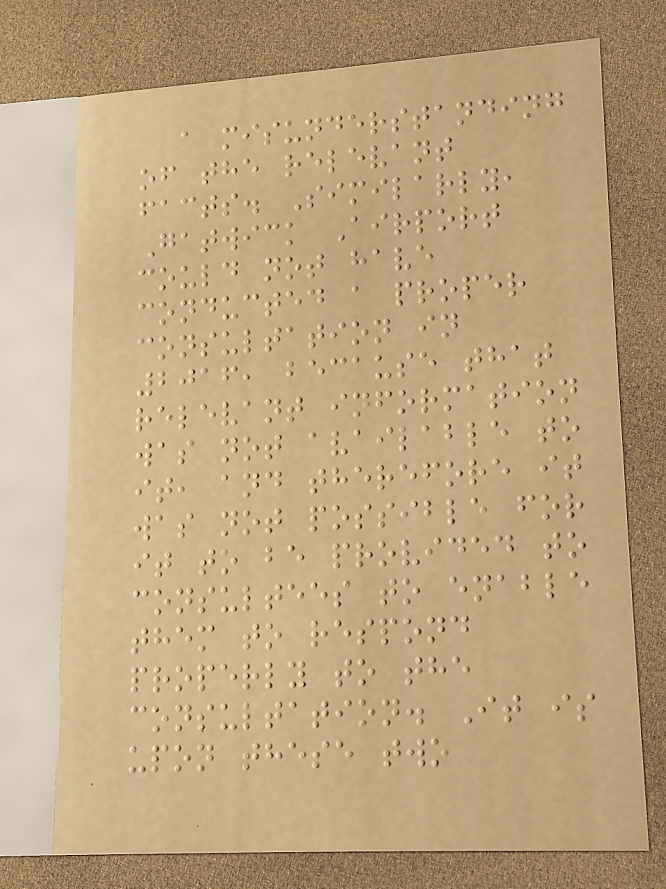a misunderstanding
of the relevant
facts. Similarly,
Gatwick Airport
could not have
conducted a proper
consultation in
2016, because that
relevant information
was not available to
it, and therefore it
was not possible for
it to be provided to
consultees to enable
them to respond
properly to the
consultation. It is
upon these two
